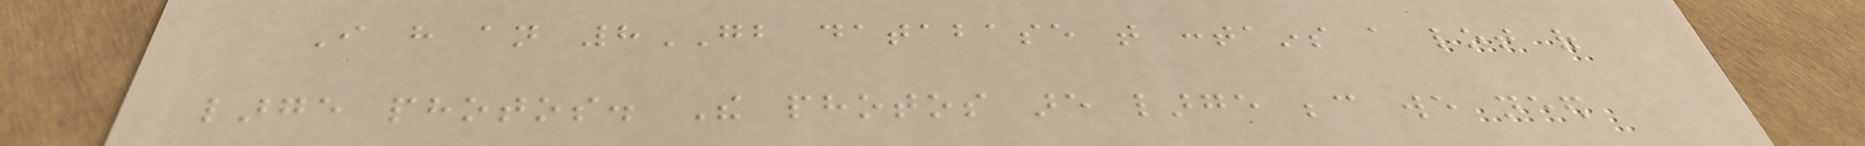I have an 8GB database that contains a lot of
large photos. The photos are large because we need
